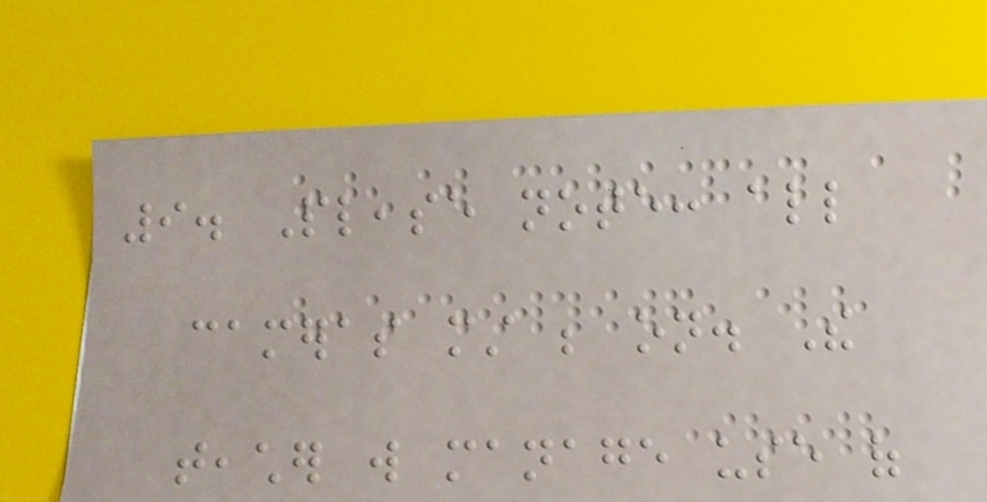9. Please note: all
cameras must be on. The
teacher will manage use of
